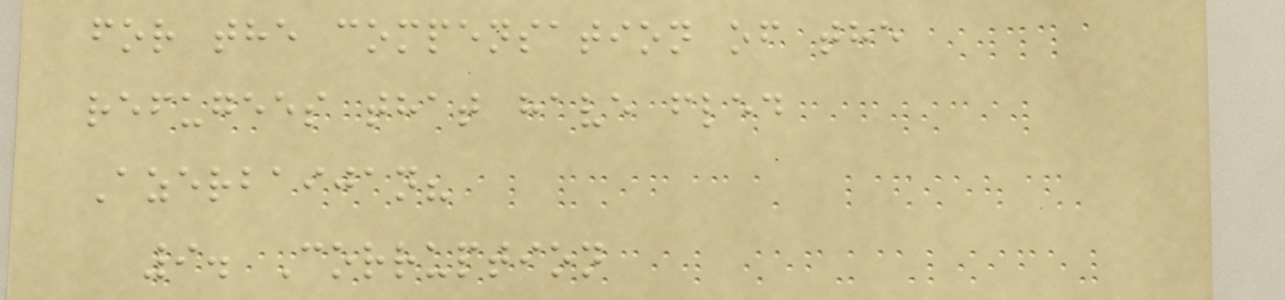for the compensation of the
refugees that have fled
Azerbaijan?
9. Corruption
